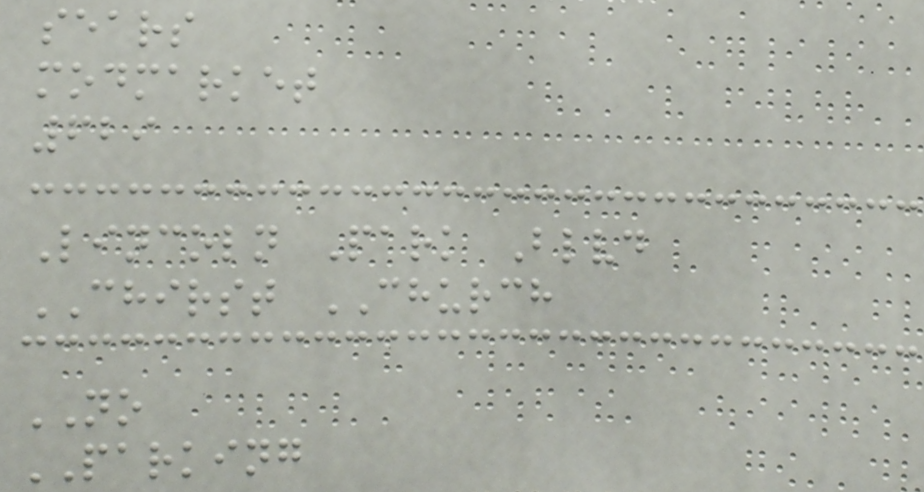sears
modmarket
629
Lincoln Park Blvd
CHIRST CHURCH
NO
PARKING
